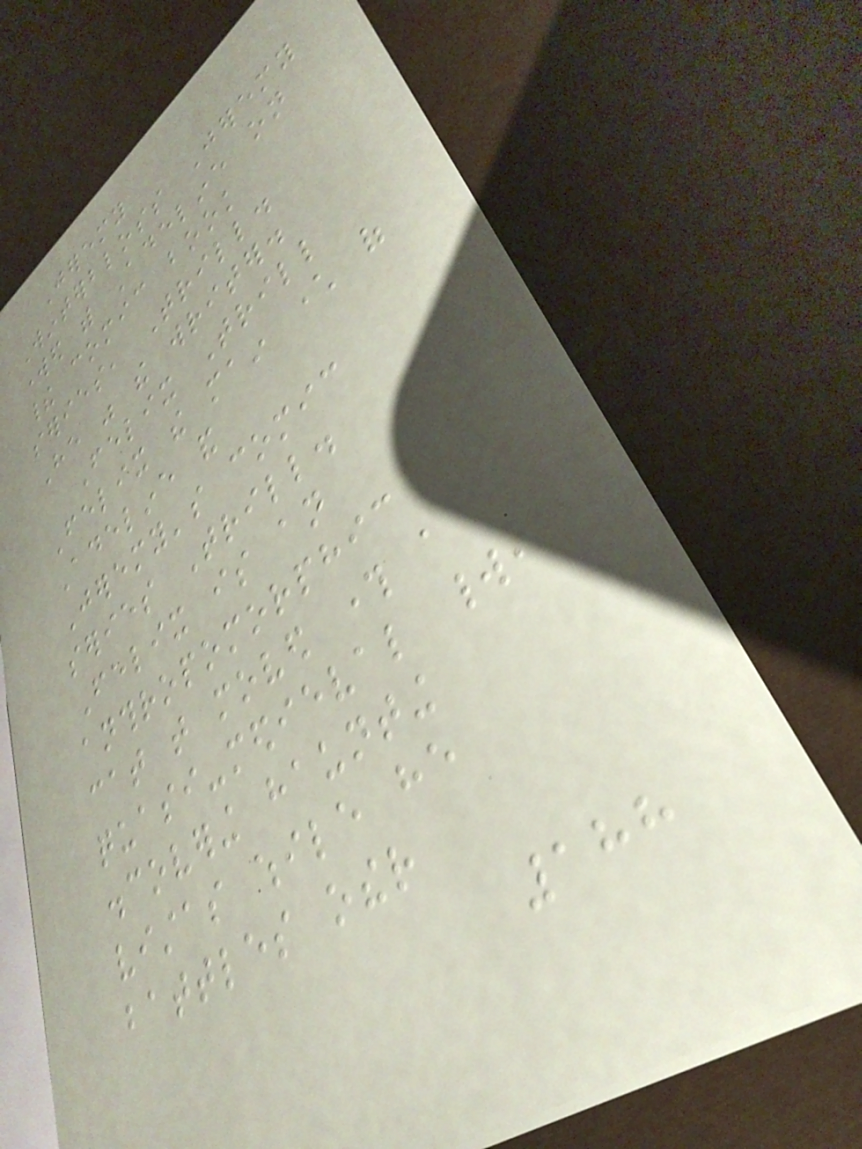Jeremy
Winterbloss Jeremy
worked with Adeline on
their comic book
series, Trill.
He was the writer.
Felix Trill
Felix the main character of
Adeline and
Jeremy's comic
series Trill.
Felix is an
anthropomorphic
cat that moved through a
quasi-medieval world,
discovering haunting
vistas while he
battles other
188
